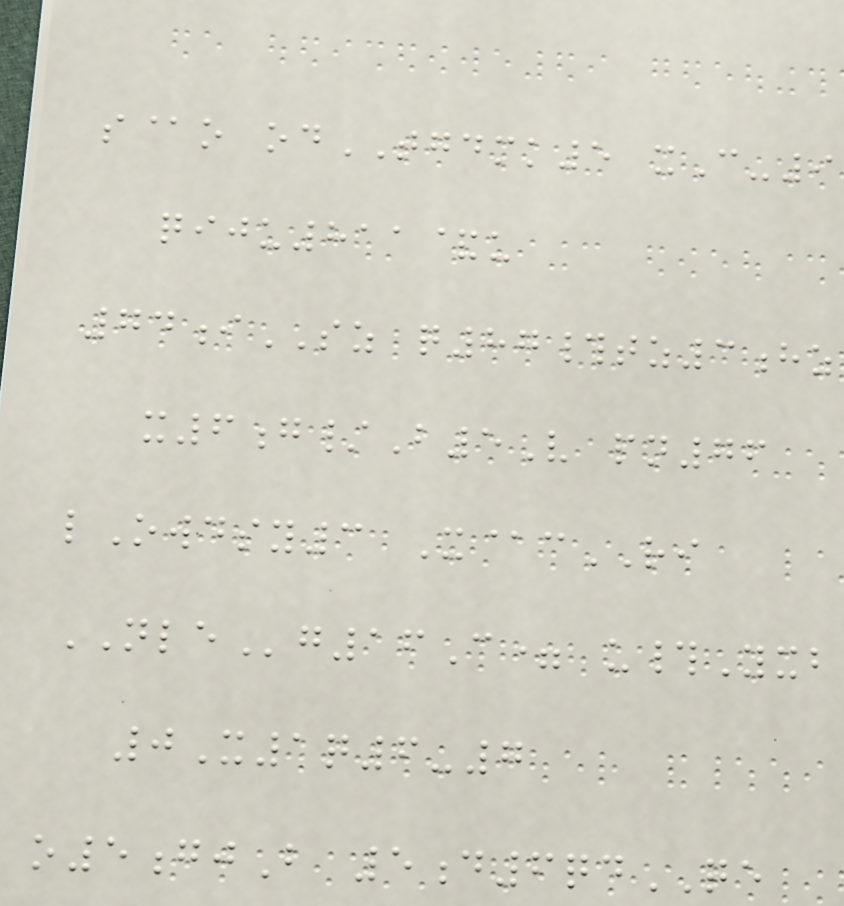s@o odTGDMK5 xC-9
qiju811&u
74iSZ q87#tz3hz
x6g/B5V pn76
lOwdsy3 X@cRI
NLEg16C= u#Yxb
0X1q6-7
o5gjB 5d6qdQE
